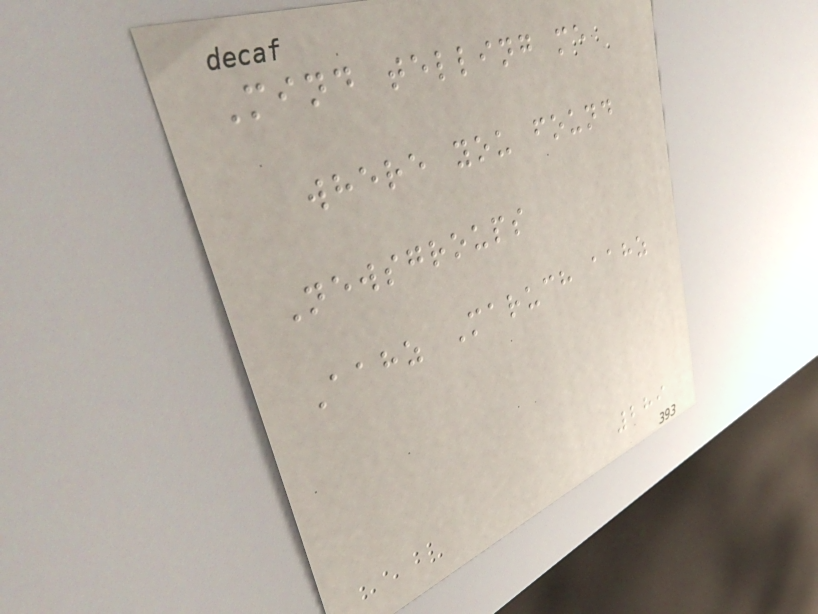Mind telling me
where you found
Newsgroups
Aahz Maruch aahz
289
